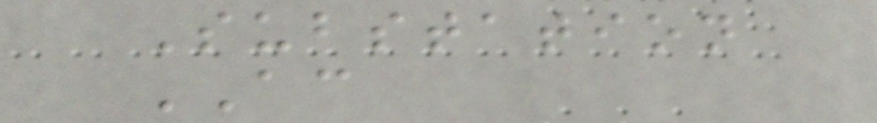Substation
AC
